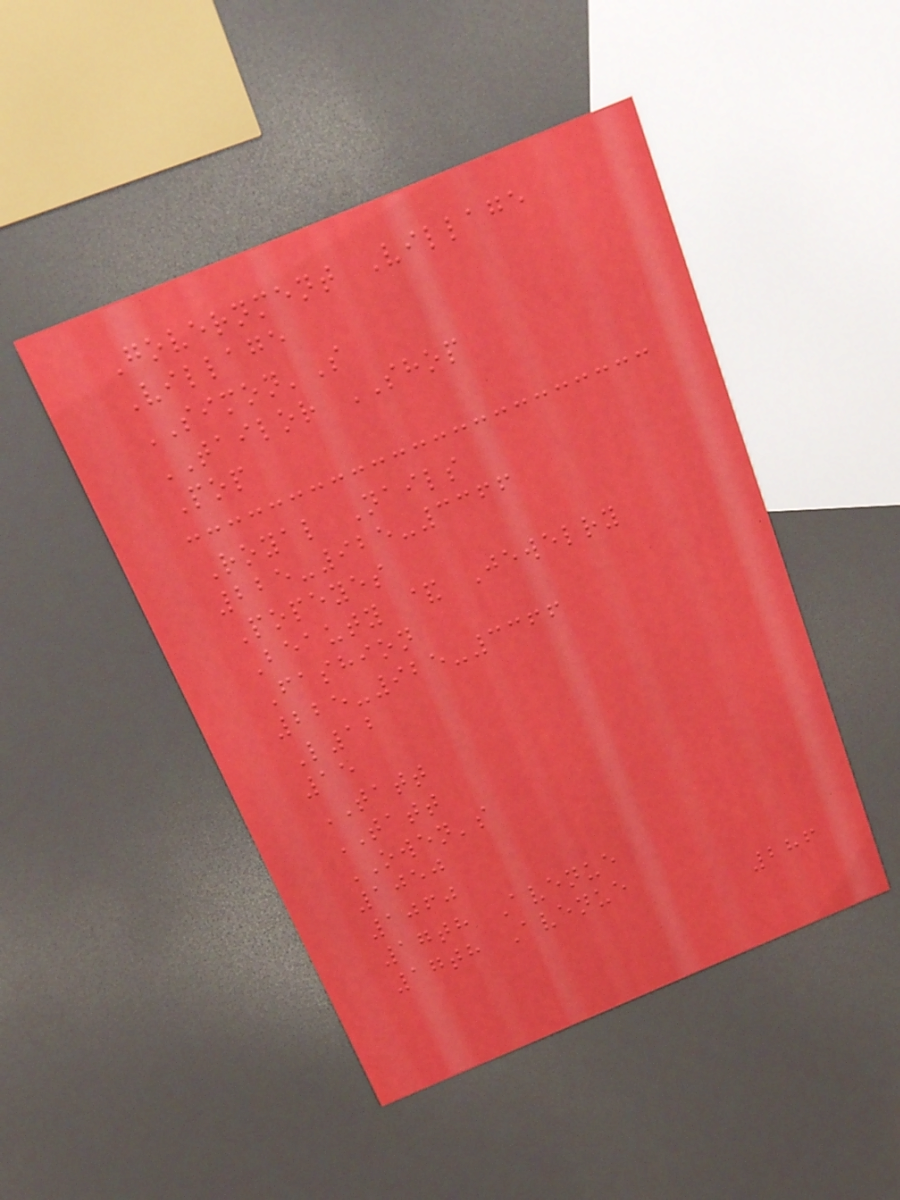Government Village
Village
SIMON'S
TAILOR SHOP
Pop
Royal Nails
225-925-3366
Popeyes
Beauty & Jewelry
Fashion
225-925-3366
L12
15
TATT
TATT
OWEN's
1050
1060
17th Avenue
17th Avenue
286
